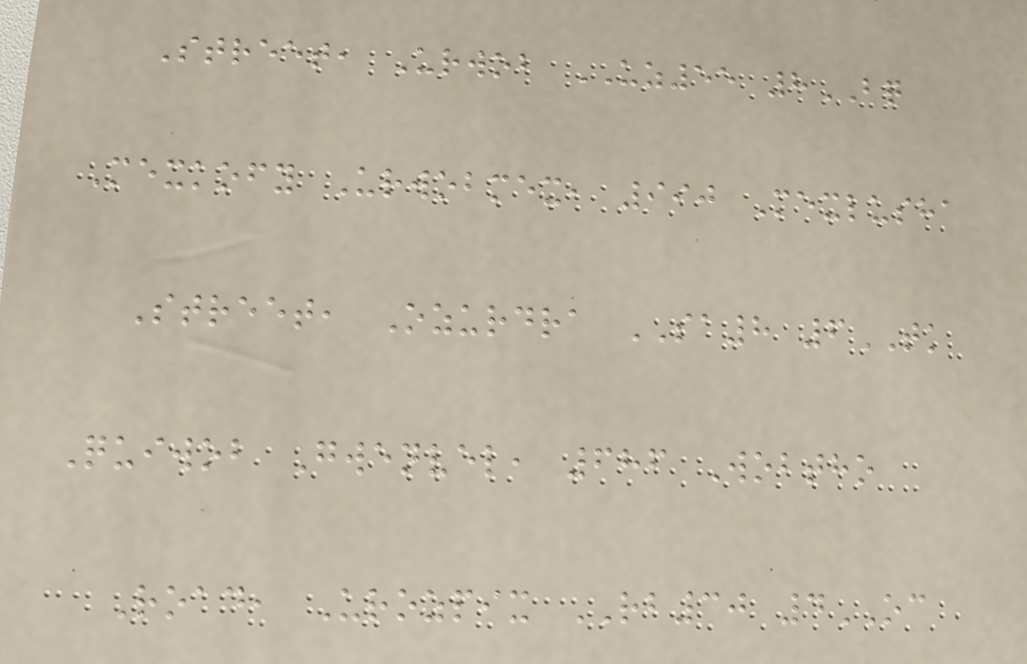Street, Urwob UZ55 8BQ
Mexkofy Urwobmex, 990 Mexlusha
Street, Ozurdra SA8 6TK
Quiwob Gwenvel, 686 Wobtho
Road, Urozpix RB30 4OC
